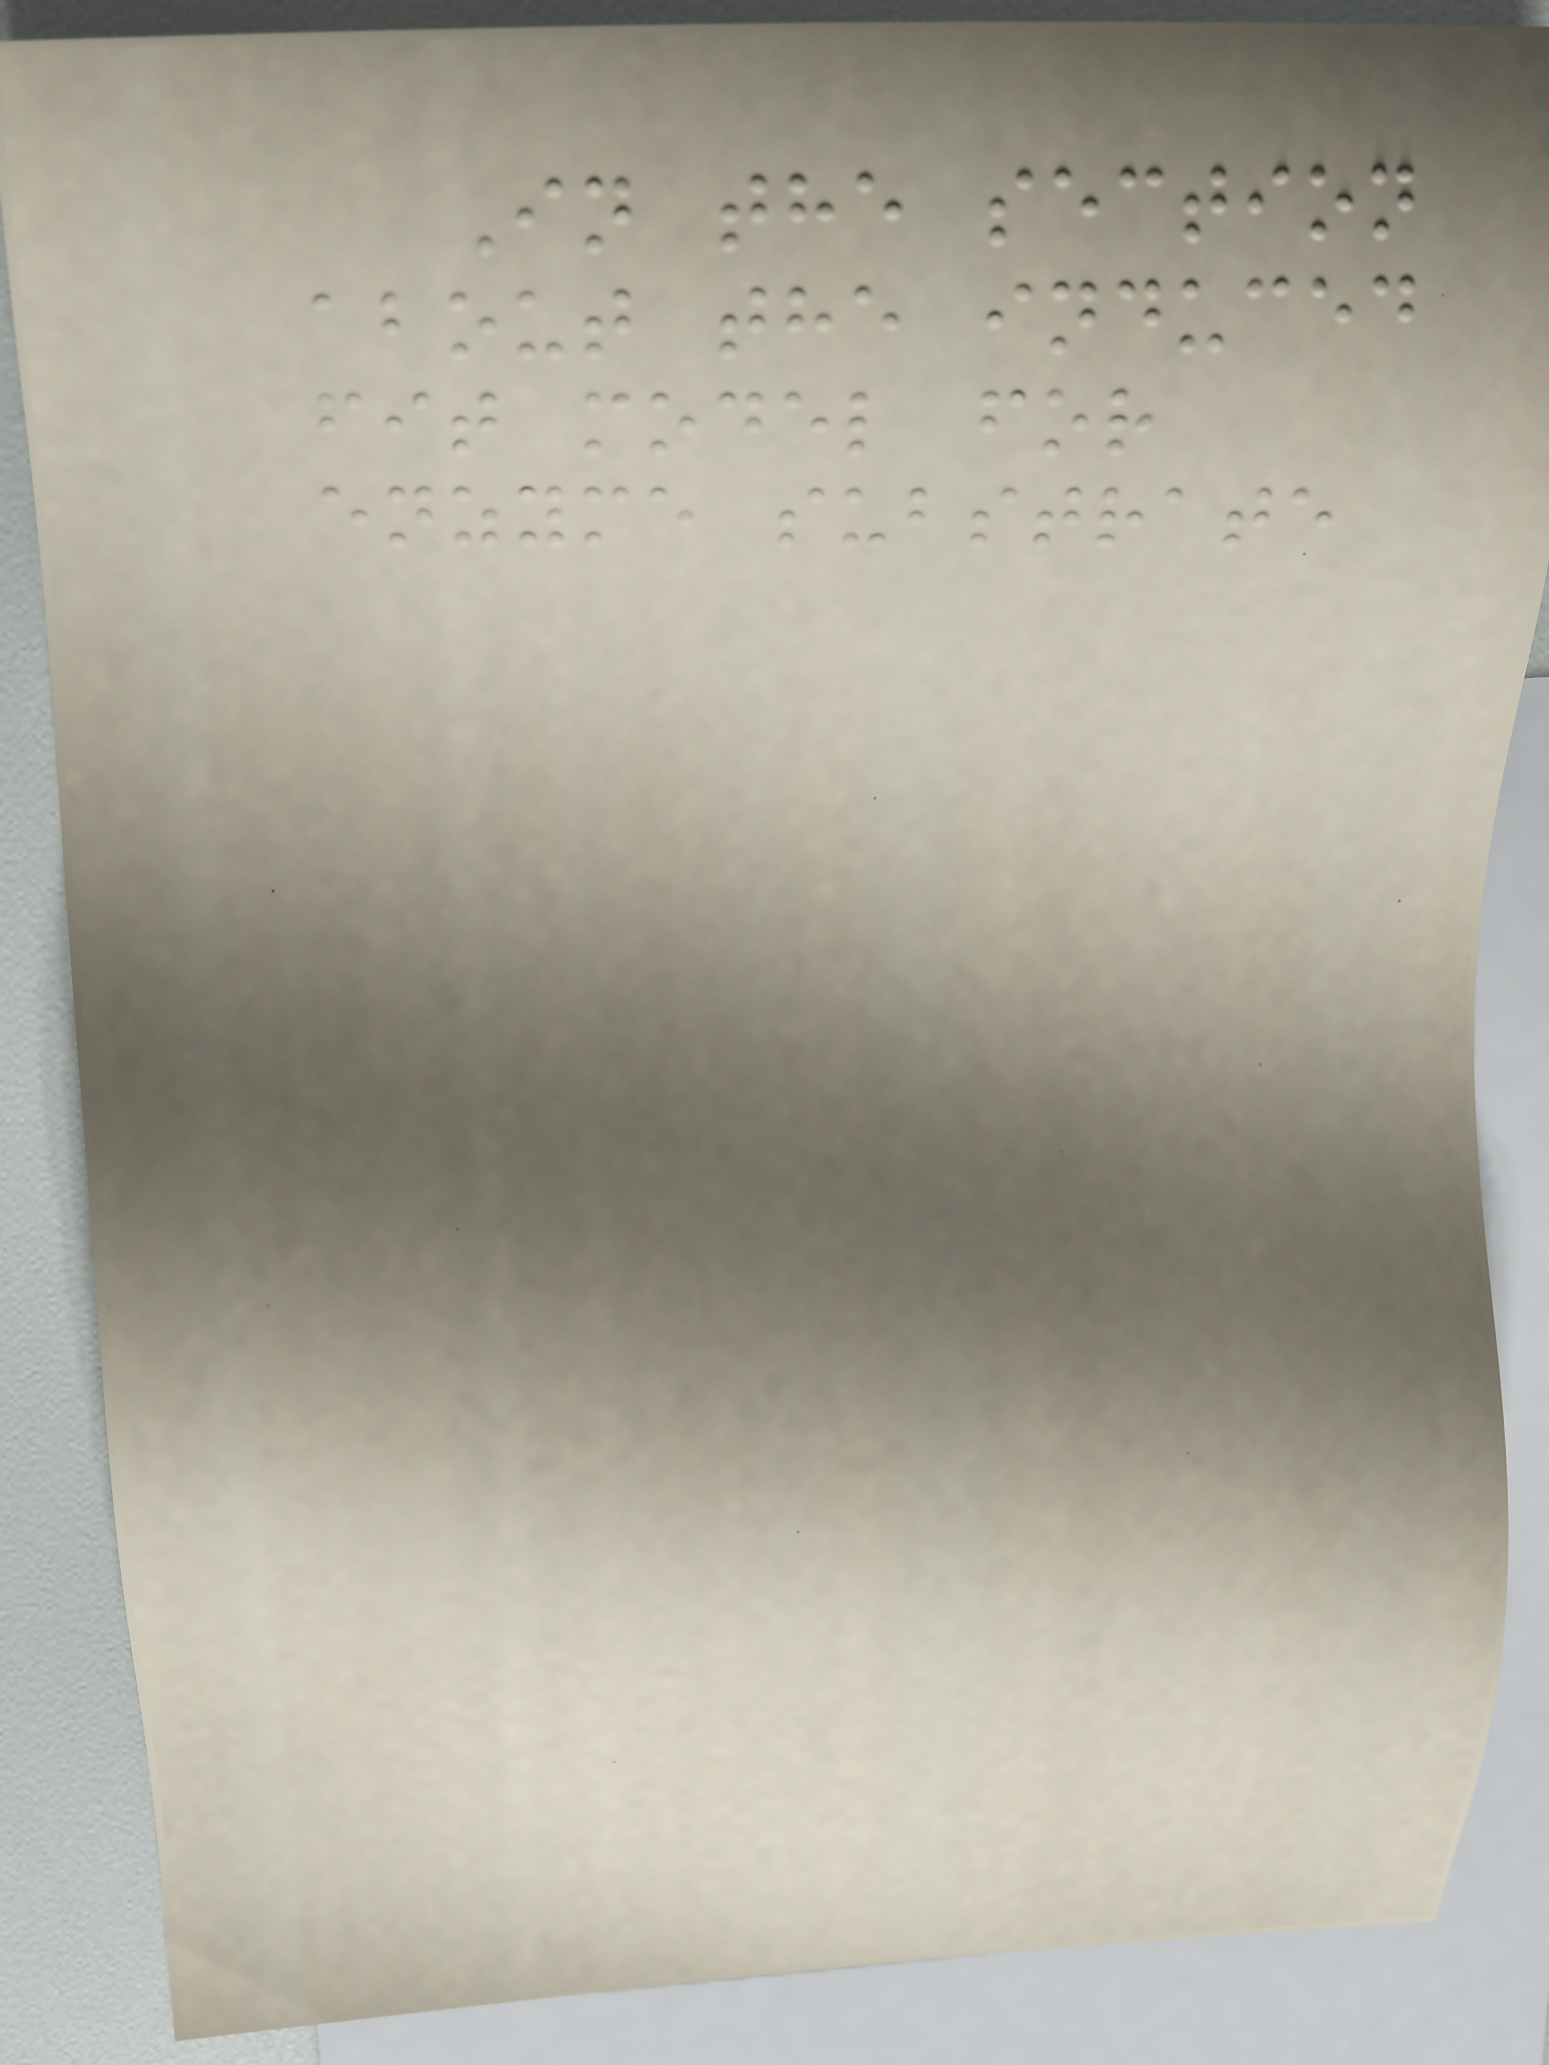In the section
about the induced
fit model for
enzyme substrate
